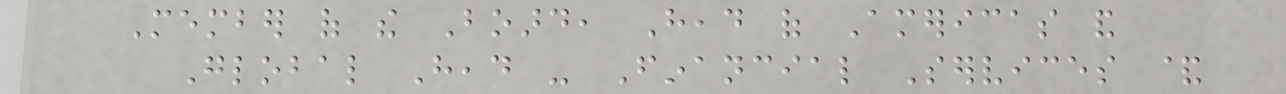Member of the Board, Head of Americas and
Global Head - Financial Services &
